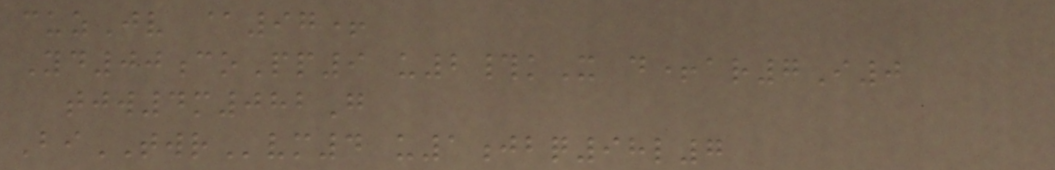cuzJv @97+
Yd00coPp9 u2#kX d+ar7I0
tjw4m082G
BiTWRvm4 u1jbq98l7
